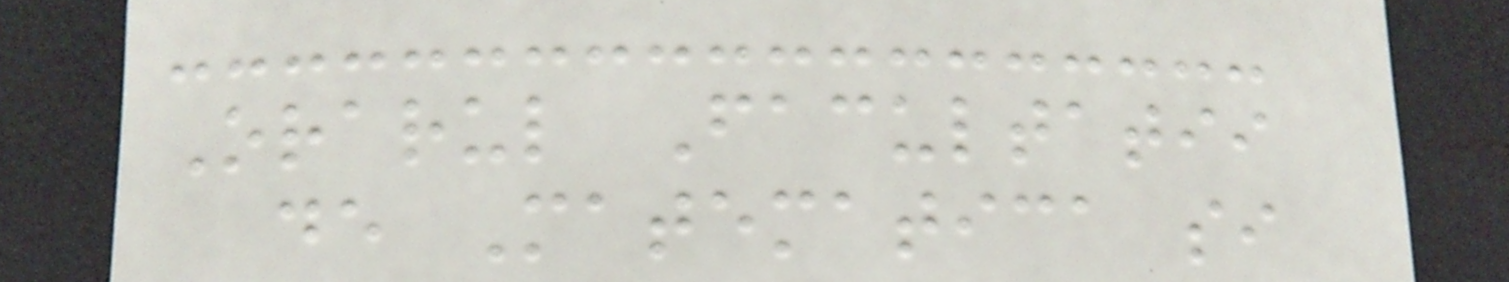Orarul Facultatii
de Matematica si
